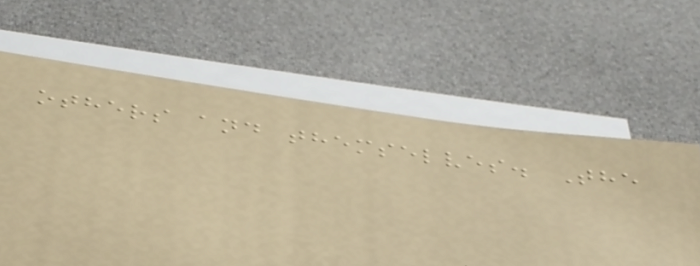others and themselves. The
